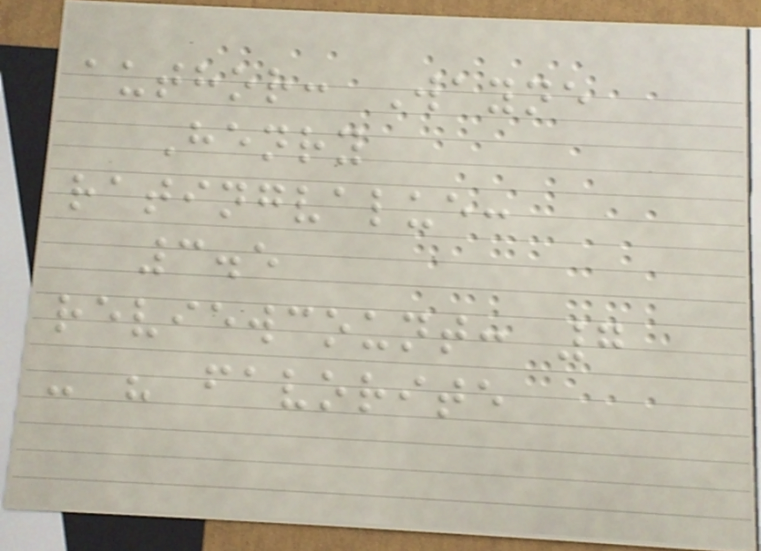author: Wayne
Henry
ratingvalue:
3.5
reviewcount: 7
- " favorite
